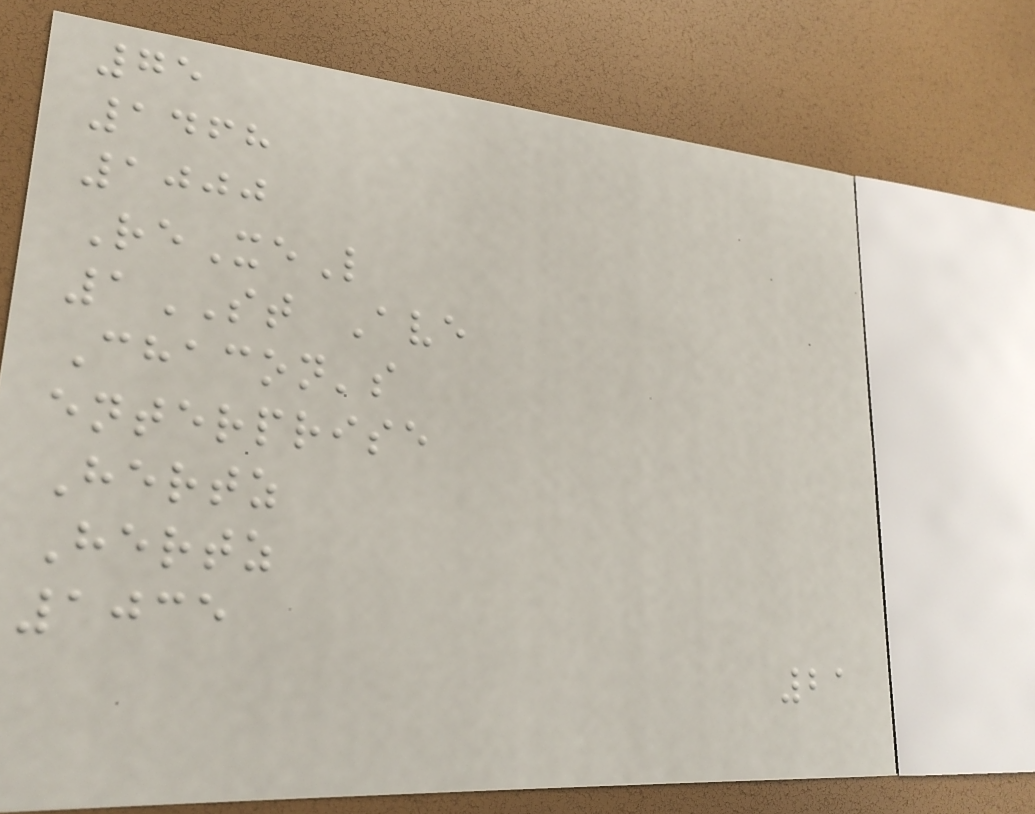75
1468
1000
ReXeL
1ST Ave
Chacon's
enterprise
Hertz
Hertz
1035
21
